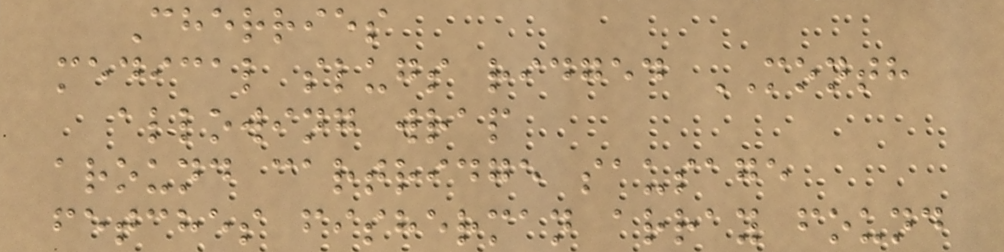Cherries
medical slugs ridged MONTH
allowing wrap
around cartridge sausage
fetches fisherman array found
